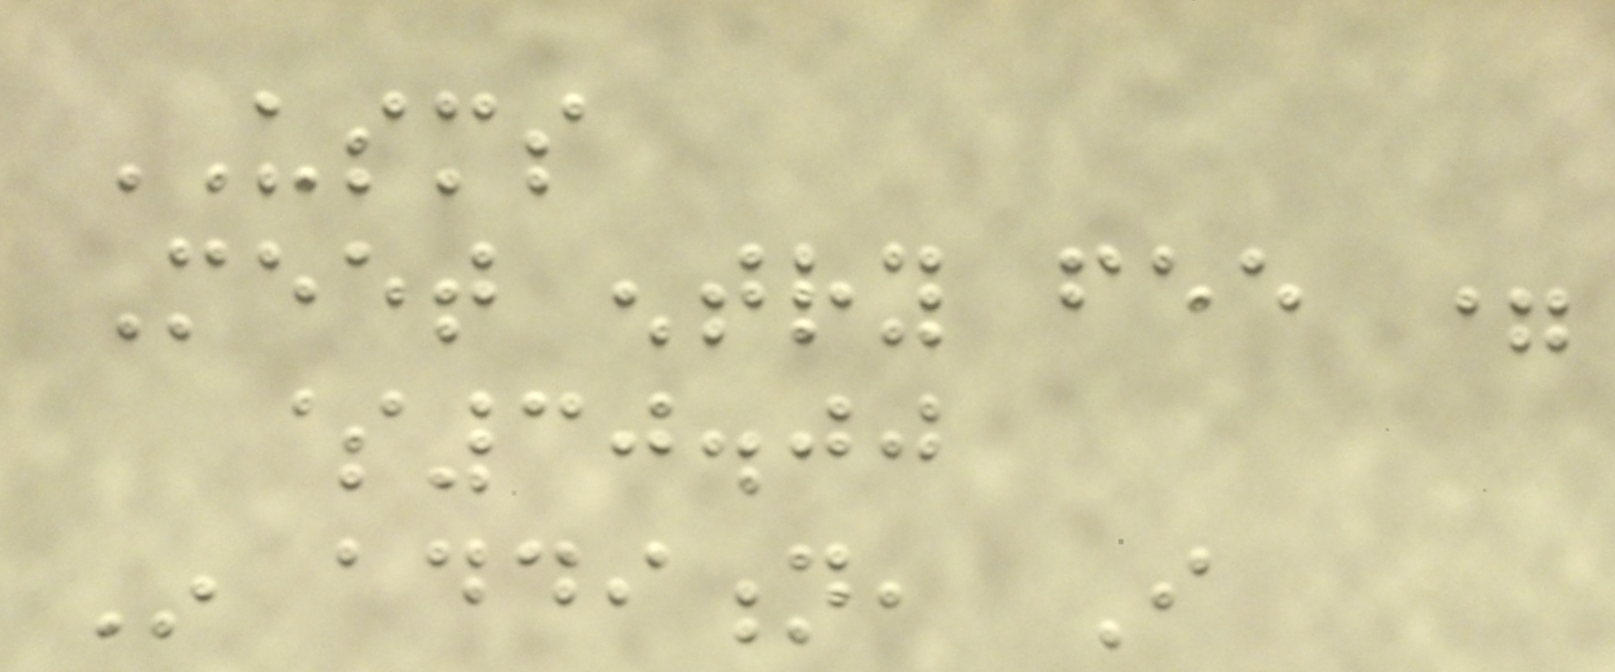USMS
Meet entry fee =
$30.00
In addition, I
